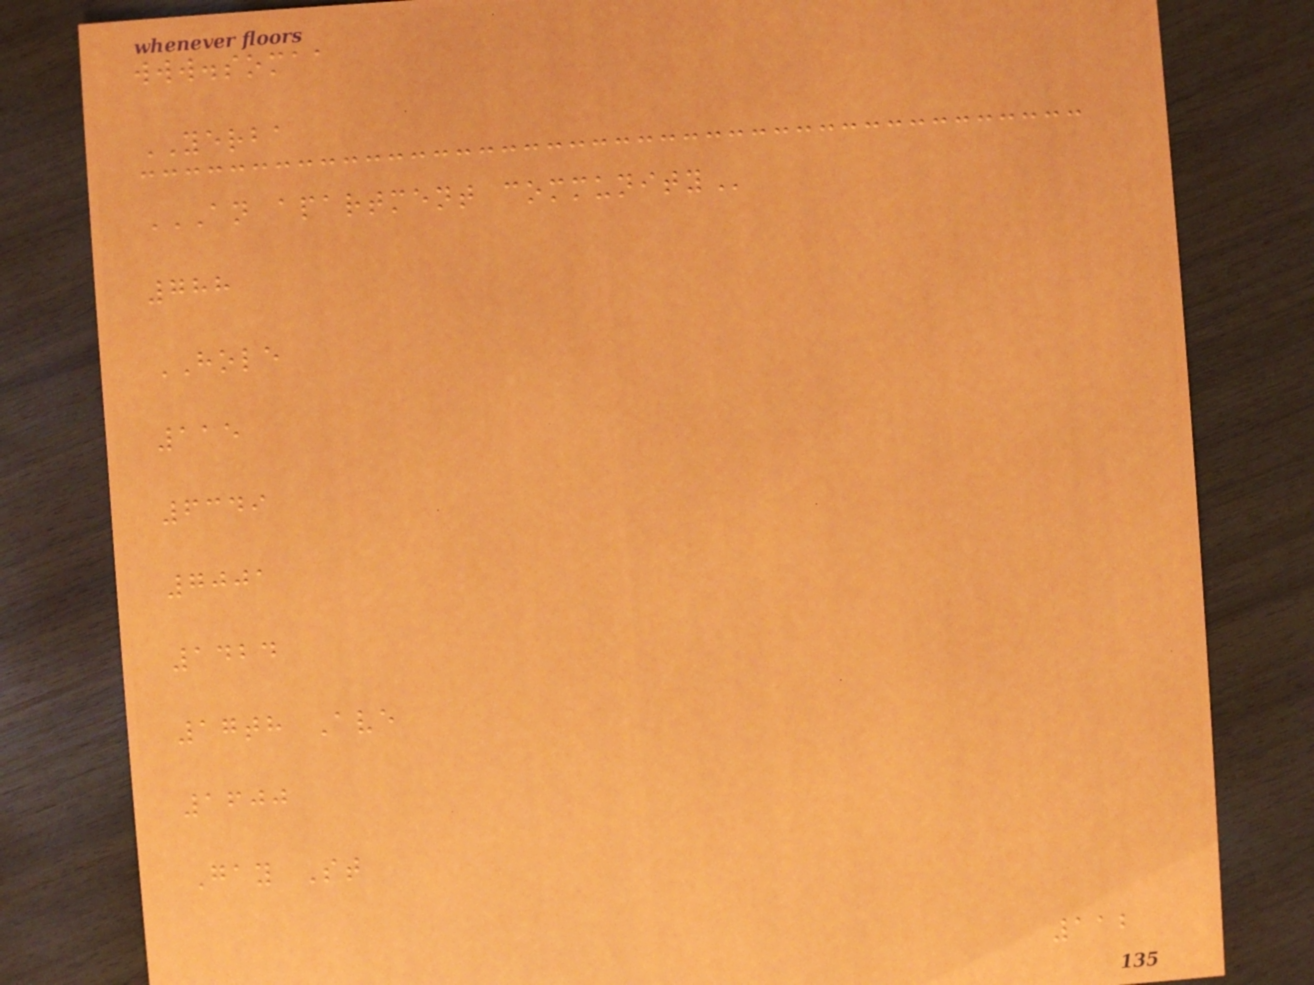www.somaa
YERBA
AN APARTMENT COMMUNITY
788
HOLE
115
6349
7001
1424
17th Ave
1600
Gay St
112
